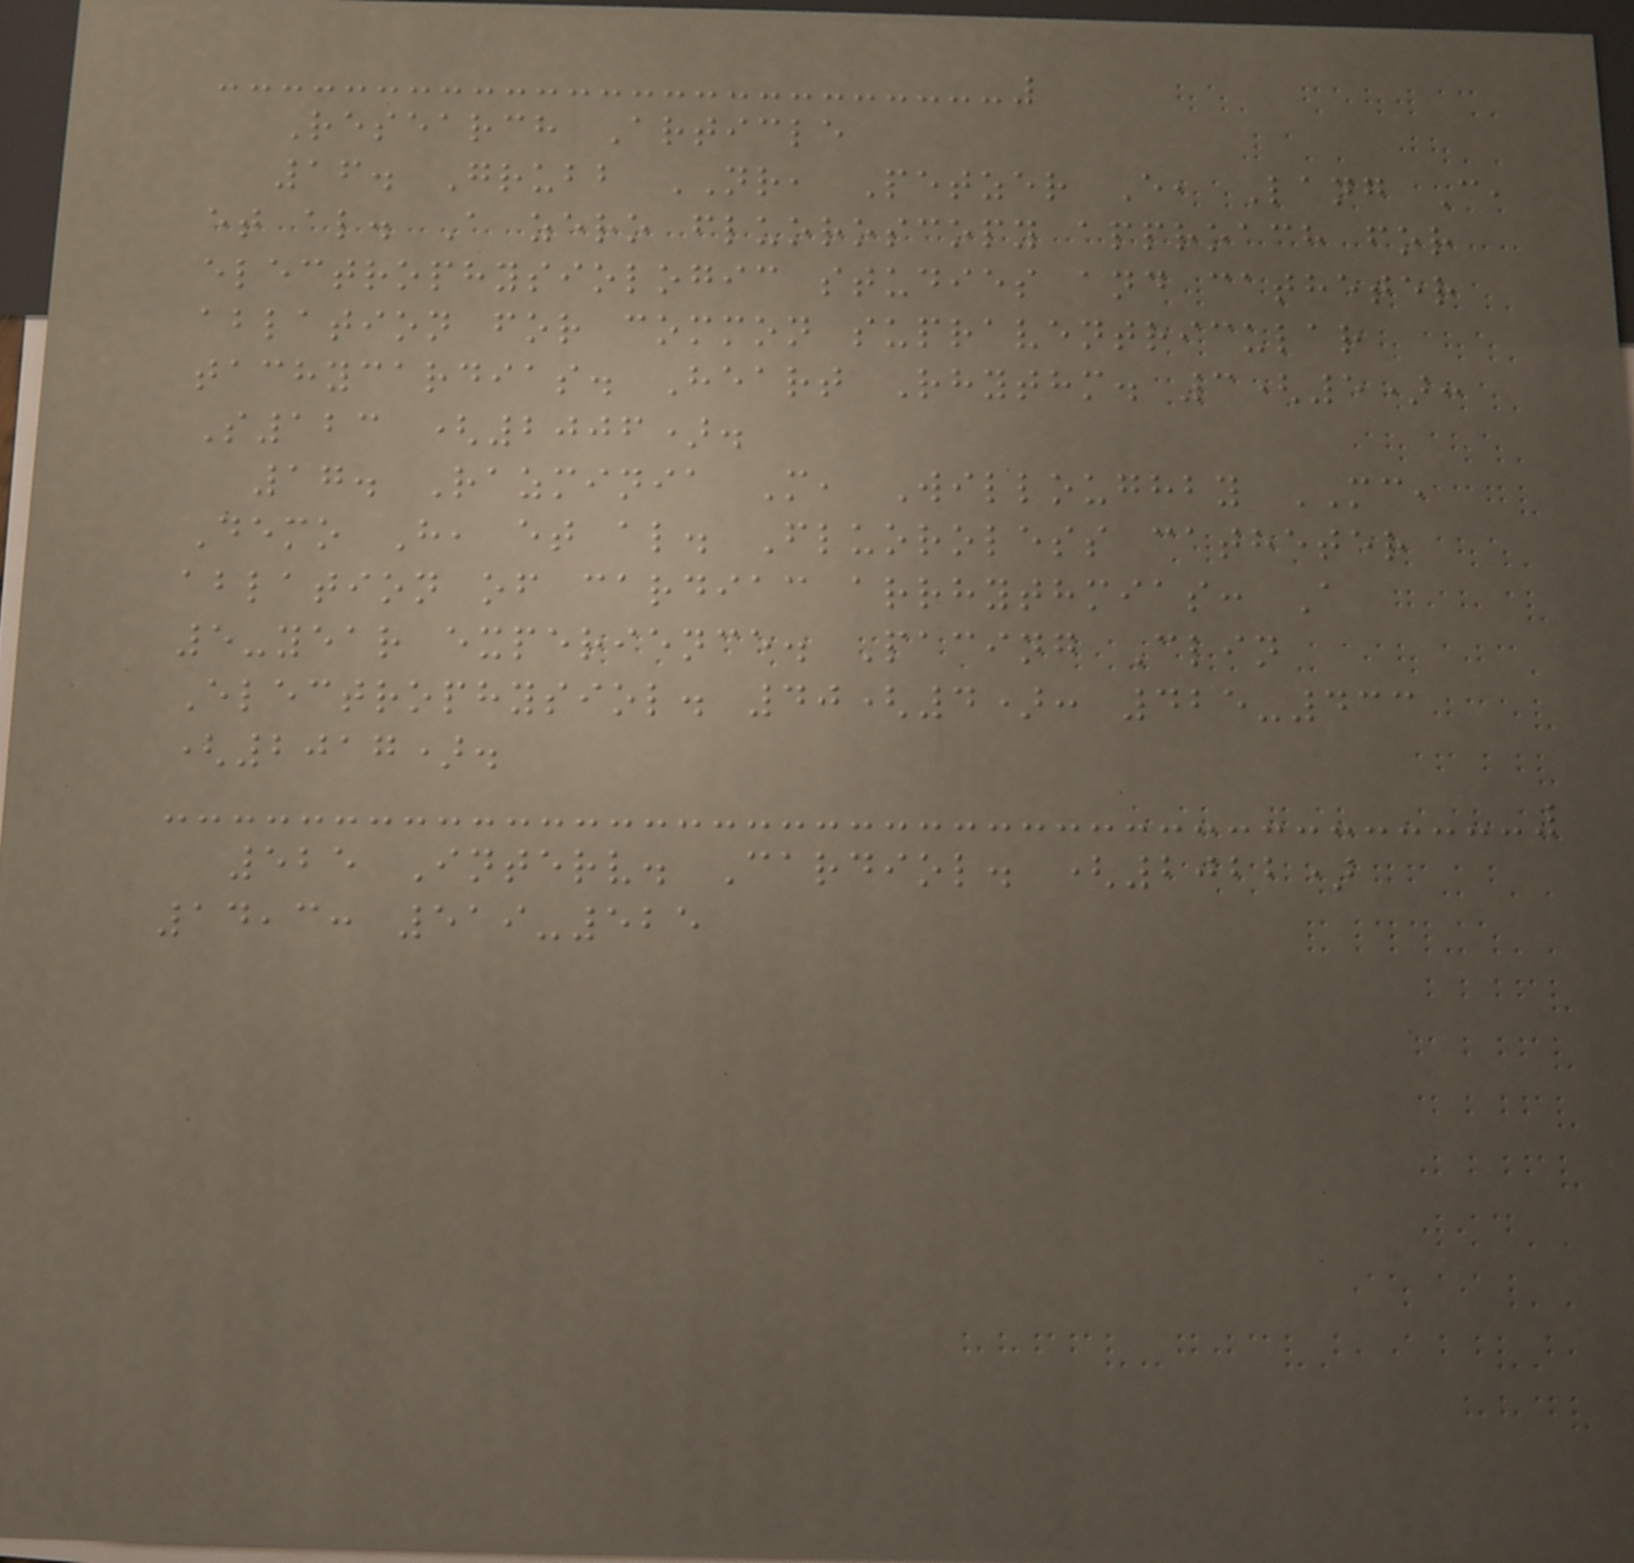Research Article
16. Grubb NR, Petzer E, Lang C,
et al. A zero fluoroscopy approach for
electrophysiologic studies and catheter
ablation for common supraventricular
tachycardias. Heart Rhythm. 3(5):
S123 (2006).
17. Razminia M, Willoughby MC,
Demo H, et al. Fluoroless catheter
ablation of cardiac arrhythmias: A
5-year experience. Pacing Clin
Electrophysiol. 40(4): 425-433
(2017).
525 Interv. Cardiol. (2022)
14,3: 519-525
